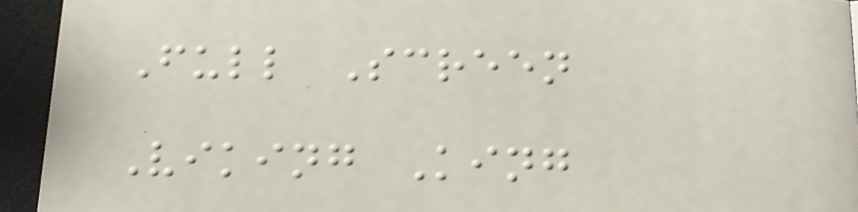Full Screen
Viking King
